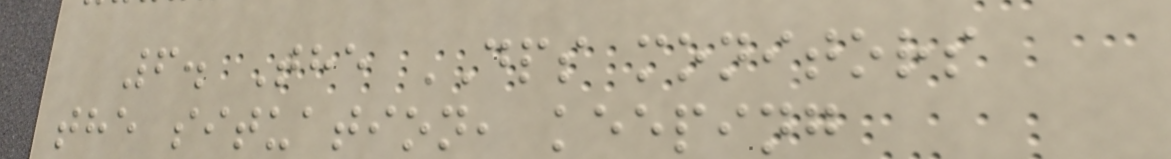6. The DPS monitors
the situation, keeping
